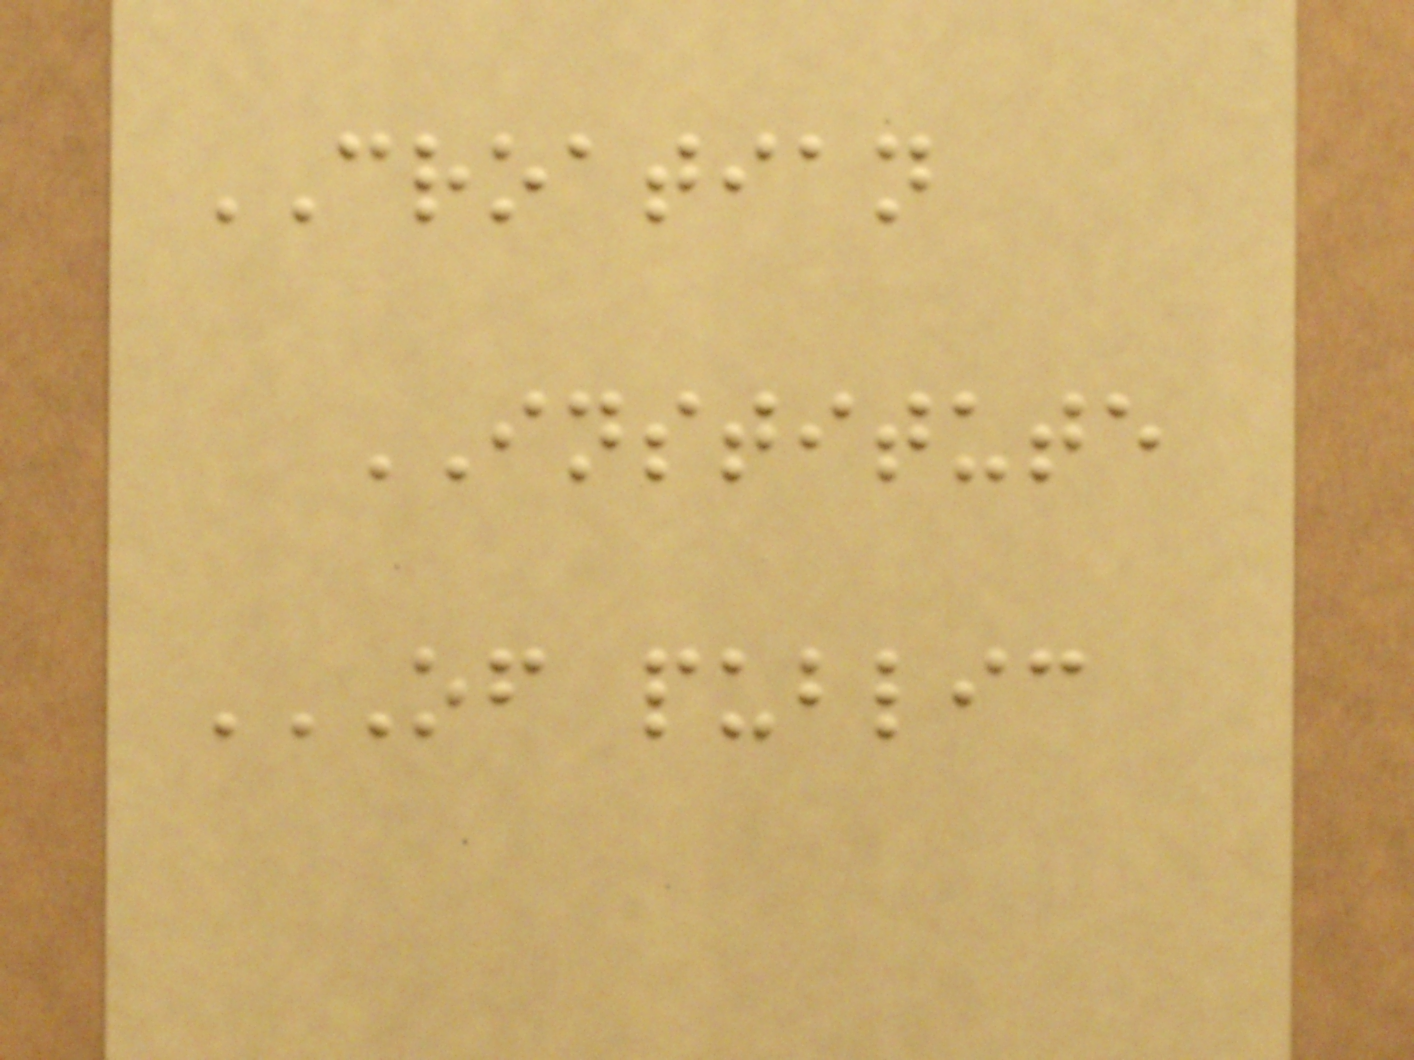CROATIAN
INSTITUTE
OF PUBLIC
